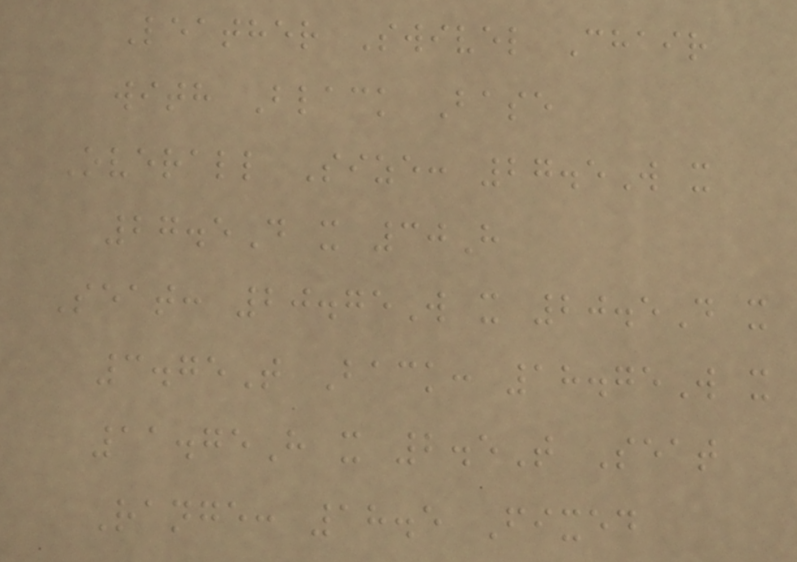Leather Swivel Chair
with Black Base
Overall Size: 27.5W x
27.5D x 30H
Seat: 20.75W x 20.5D x
3.75T Back: 18.75W x
11.75H x 2.5T Seat
Range: 18.5 Fixed
